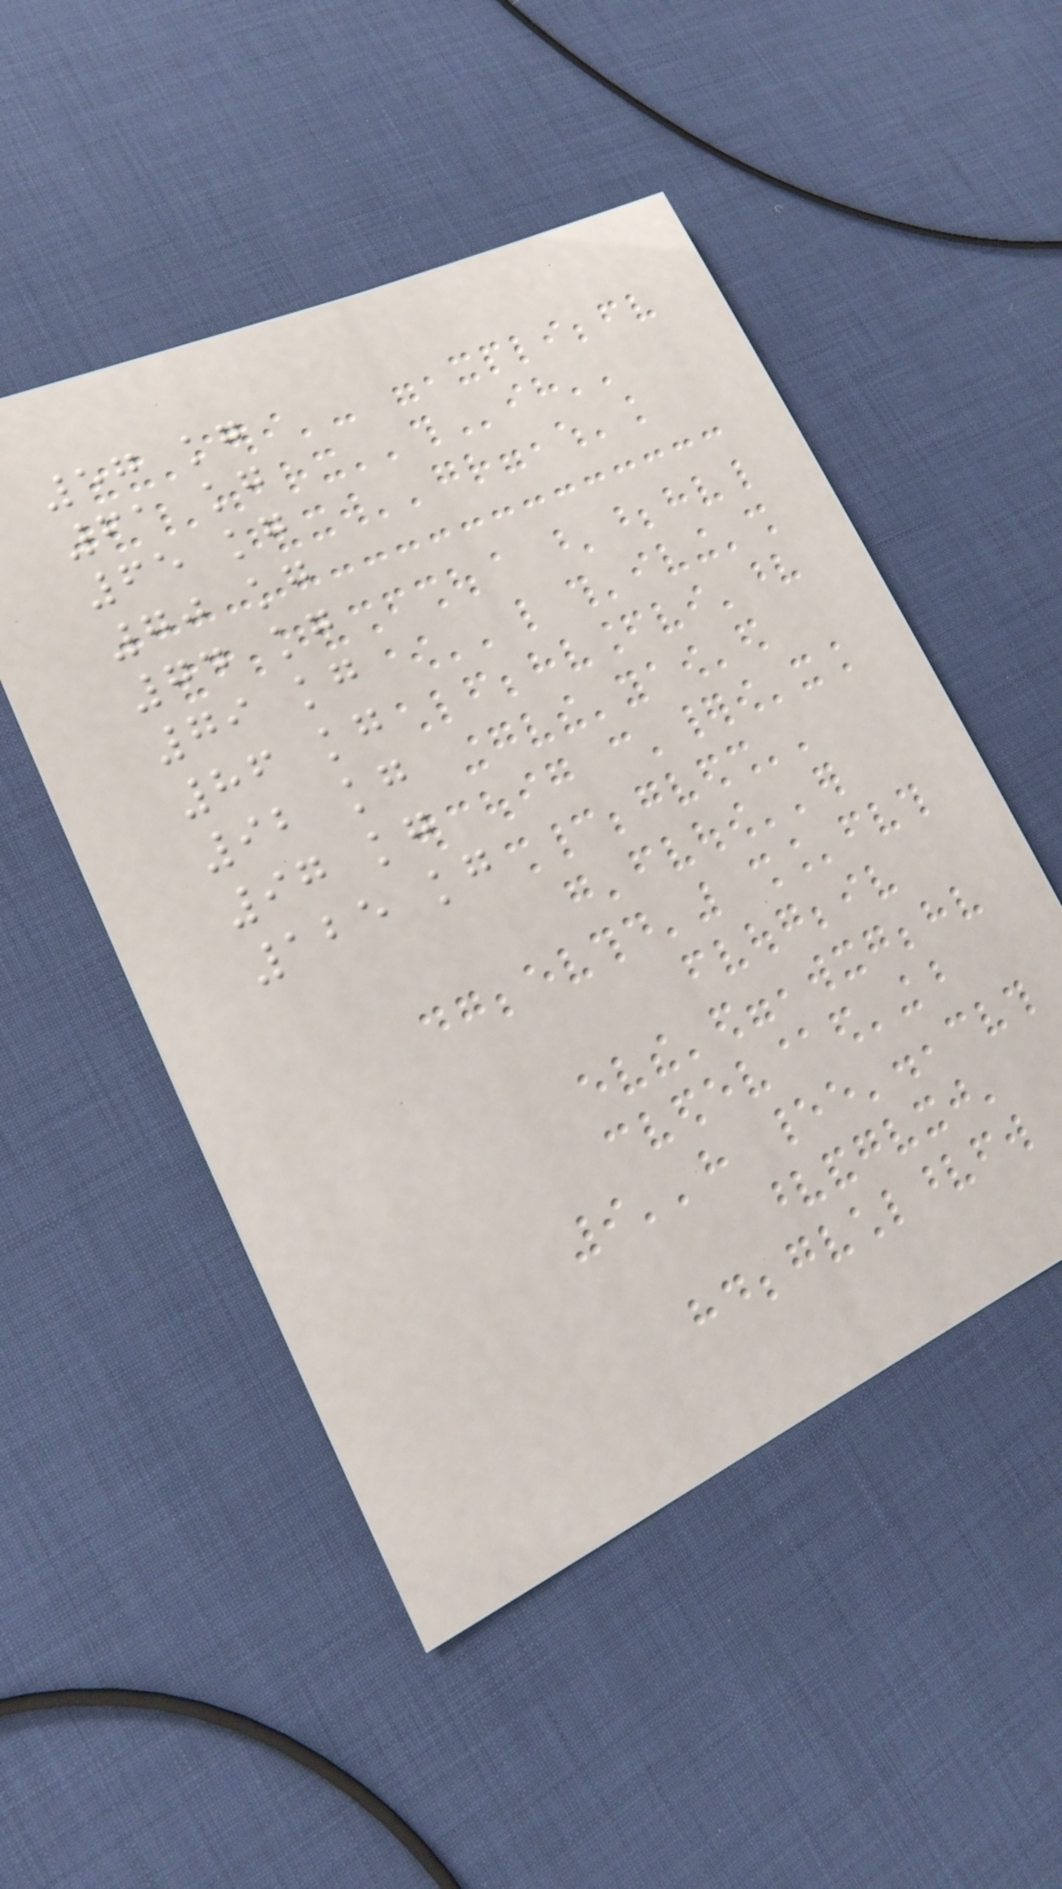57 kg
61 kg
65 kg
70 kg
74 kg
79 kg
86 kg
92 kg
97 kg
125 kg
